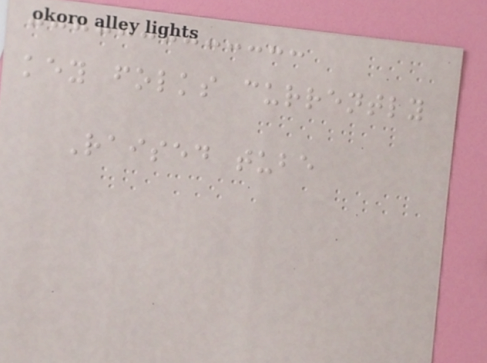key folks currently
Raised tube
